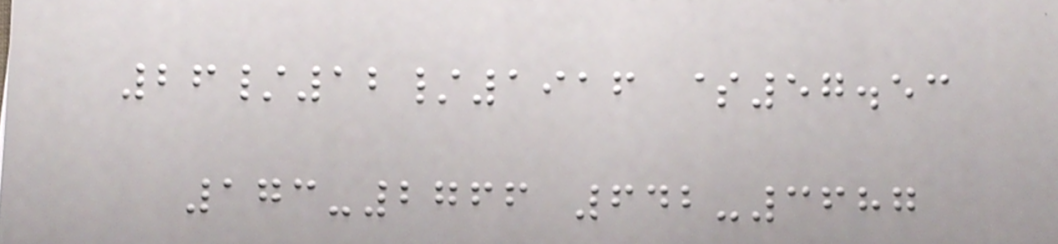26/12/1916 $57.53
173-2766 642-3687
